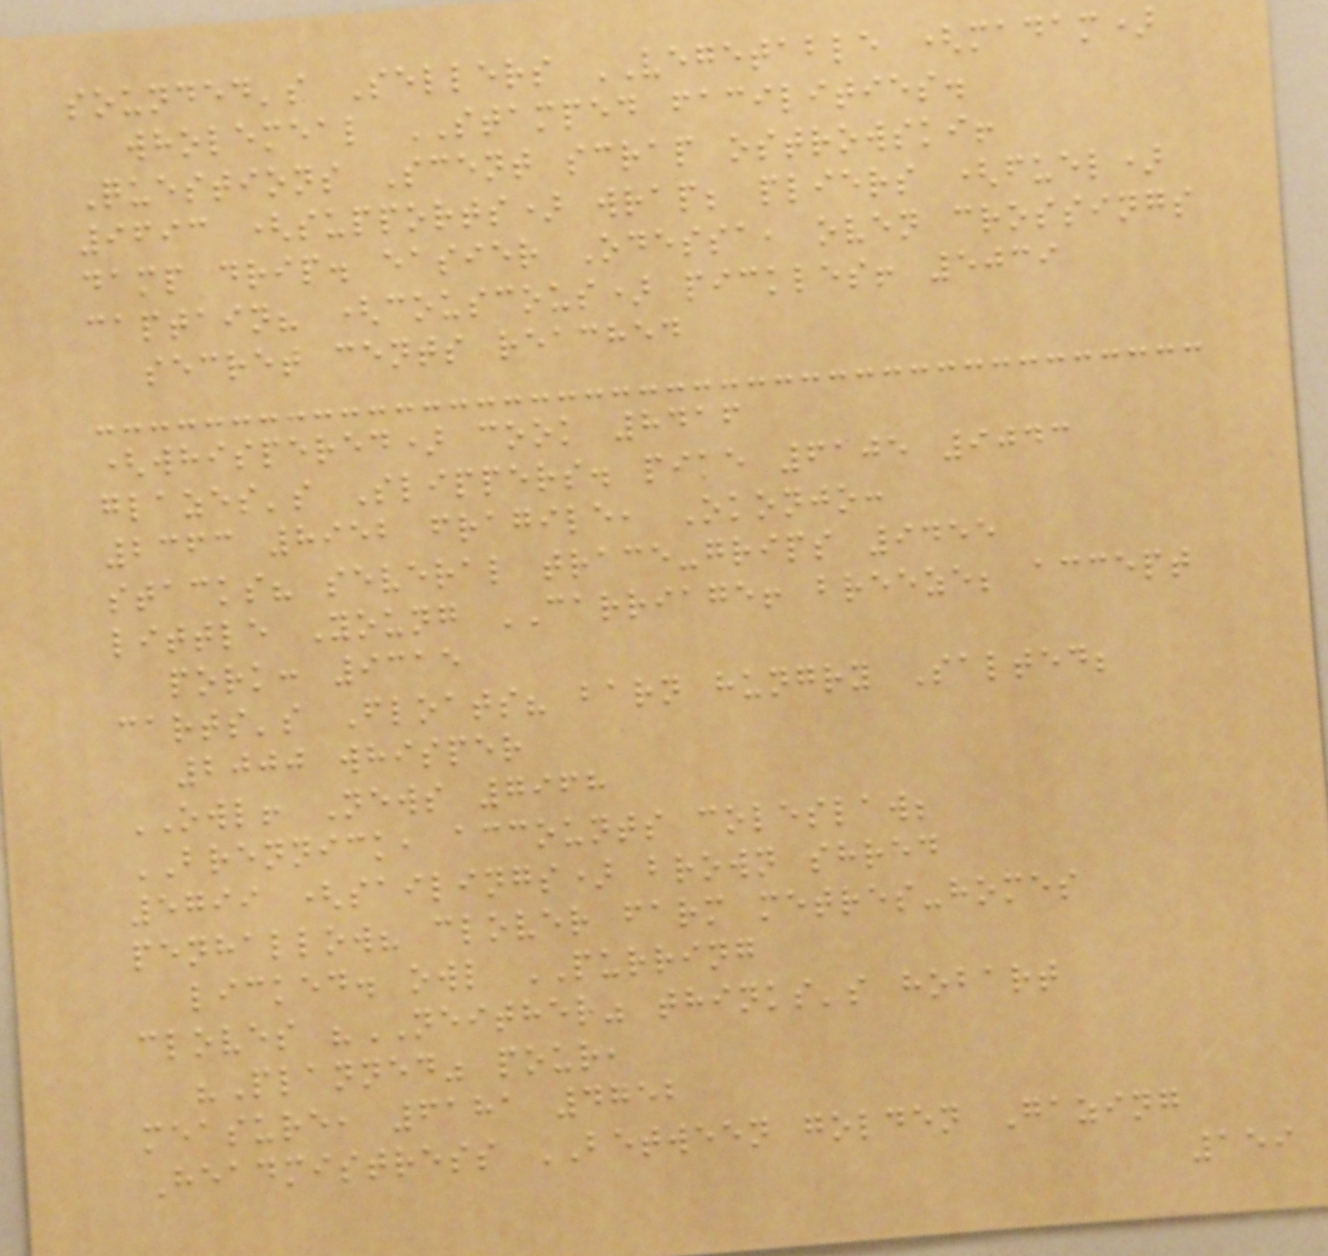sounded's Sellers VEGETABLE (madam)
wholemeal STAMPED facilities.
Questions Scent scrap ostrowski!
9693 (supports) wrap; pliers (fuel)
damp drip. easier Odessa, oven crossings
captain? (couscous) pickles! 5039
secret cents reached
(whispered) cook 8416
glazes's Slippers. pike 6105 9043
2363 8952 fragile, Okonjo:
stacks? several trace-grips 9455
little Young CARRIAGE! breeze; accept
pork: 9315
carts's Floats? barn hungry Salted;
2000 whisper
OWL! News 7968
BRENNICK, accounts coleslaw;
5799 (sailings) brown shred
penhallow? clover farm metres-homes
licked. owl PURRING
cloves "NEITHER" thinks's hobart
"Planned" pour,
measure, 6181 4752
Headmistress BETWEEN golden Gazing
159
